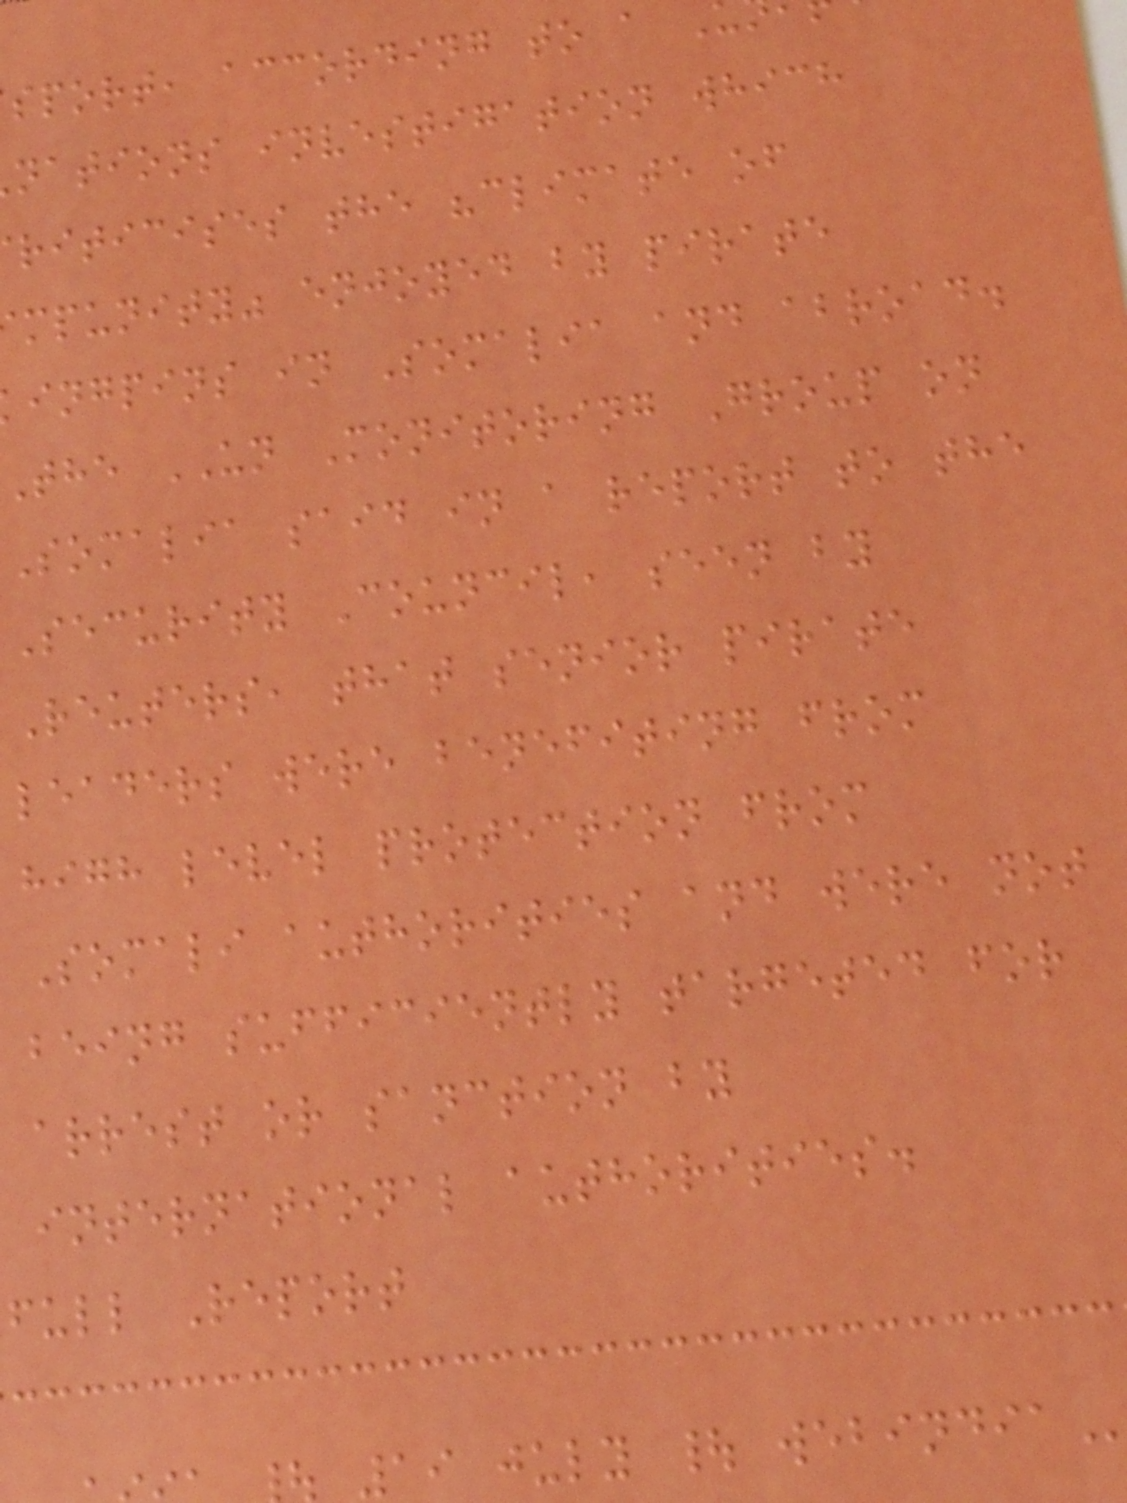sport, according to a
nations investigation which
riticises the "climate of
mpunity" enjoyed by pirate
ingpins in Somalia and abroad.
The UN Monitoring Group on
Somalia said in a report to the
Security Council, seen by
Reuters, that senior pirate
leaders were benefiting from
high level protection from
Somali authorities and were not
being sufficiently targeted for
arrest or sanction by
international authorities.
full Report
19 july |
